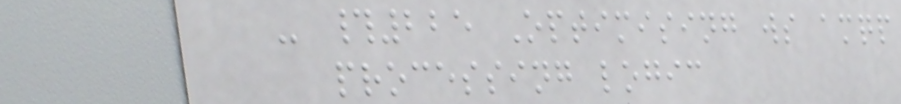- #225 Optimising ws amqp
processing logic
